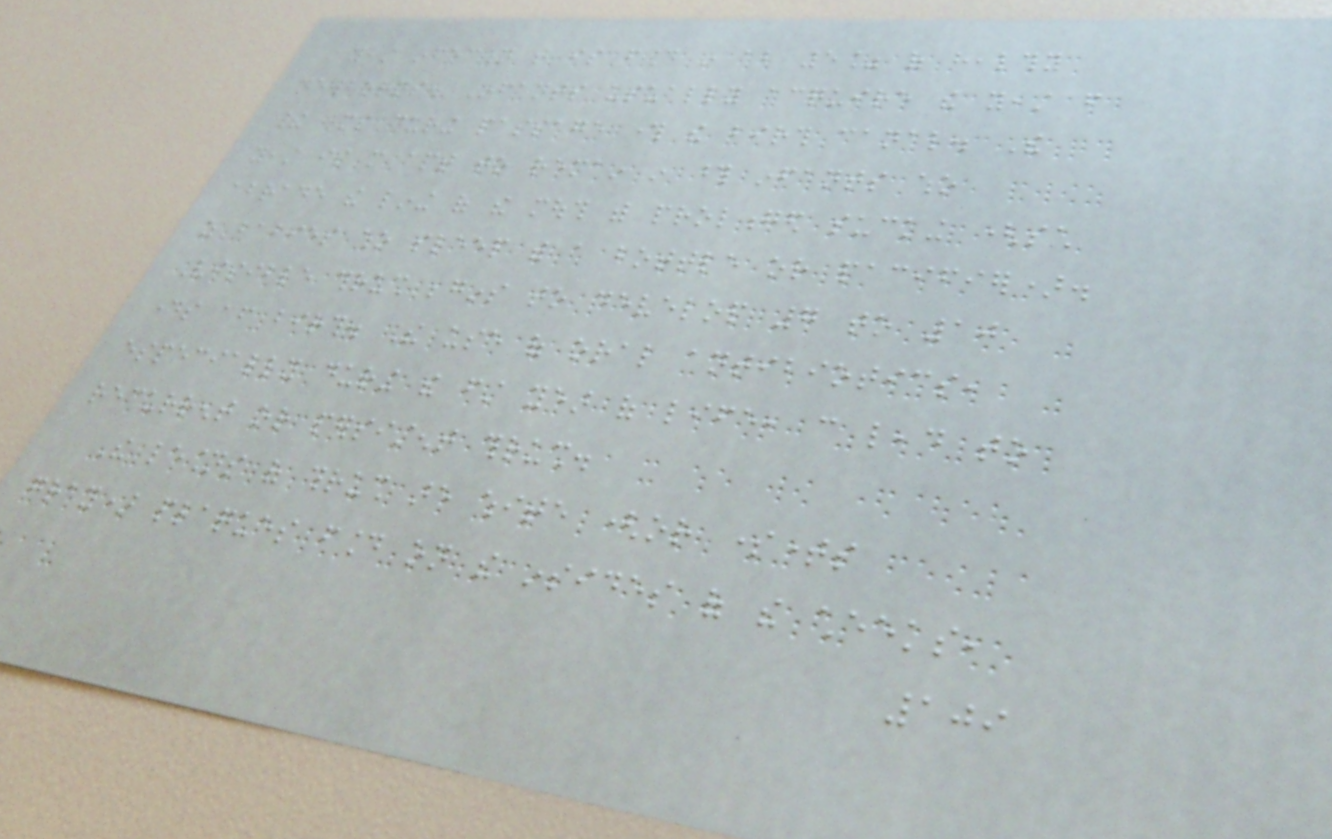yeast infection that is found in about 5% of healthy
newborns. Infants usually acquire the yeast from
their mothers during passage through the birth canal. The
yeast is more apt to remain in those infants who
abrade the lining of the mouth with prolonged sucking (such
as babies who sleep with a bottle or pacifier).
Visible thrush begins to develop 7 to 10
days after birth. The use of oral antibiotics,
especially during the first year of life, can lead to
recurrent or persistent thrush.
The lesions of thrush are white (or sometimes
gray) plaques found on the insides of the cheeks,
109
